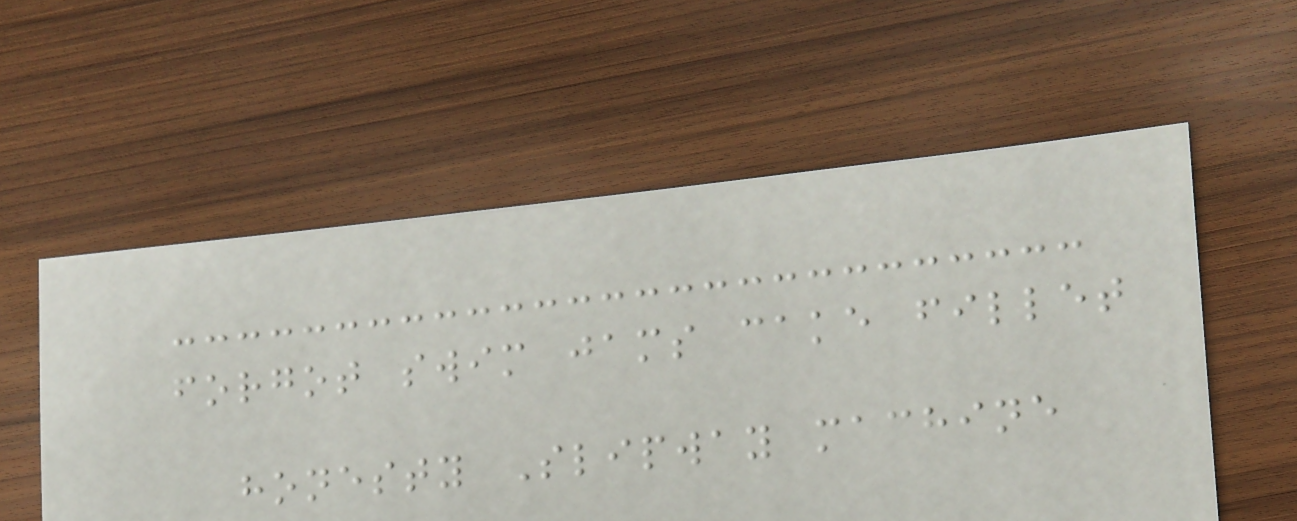forgot swim jams cake fillet
honesty Slipway machine
